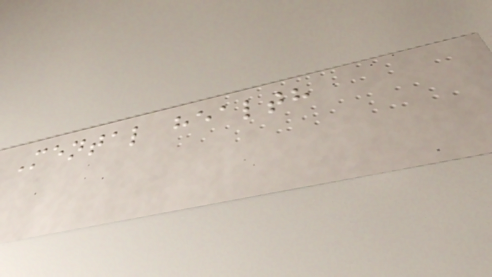Mental health
